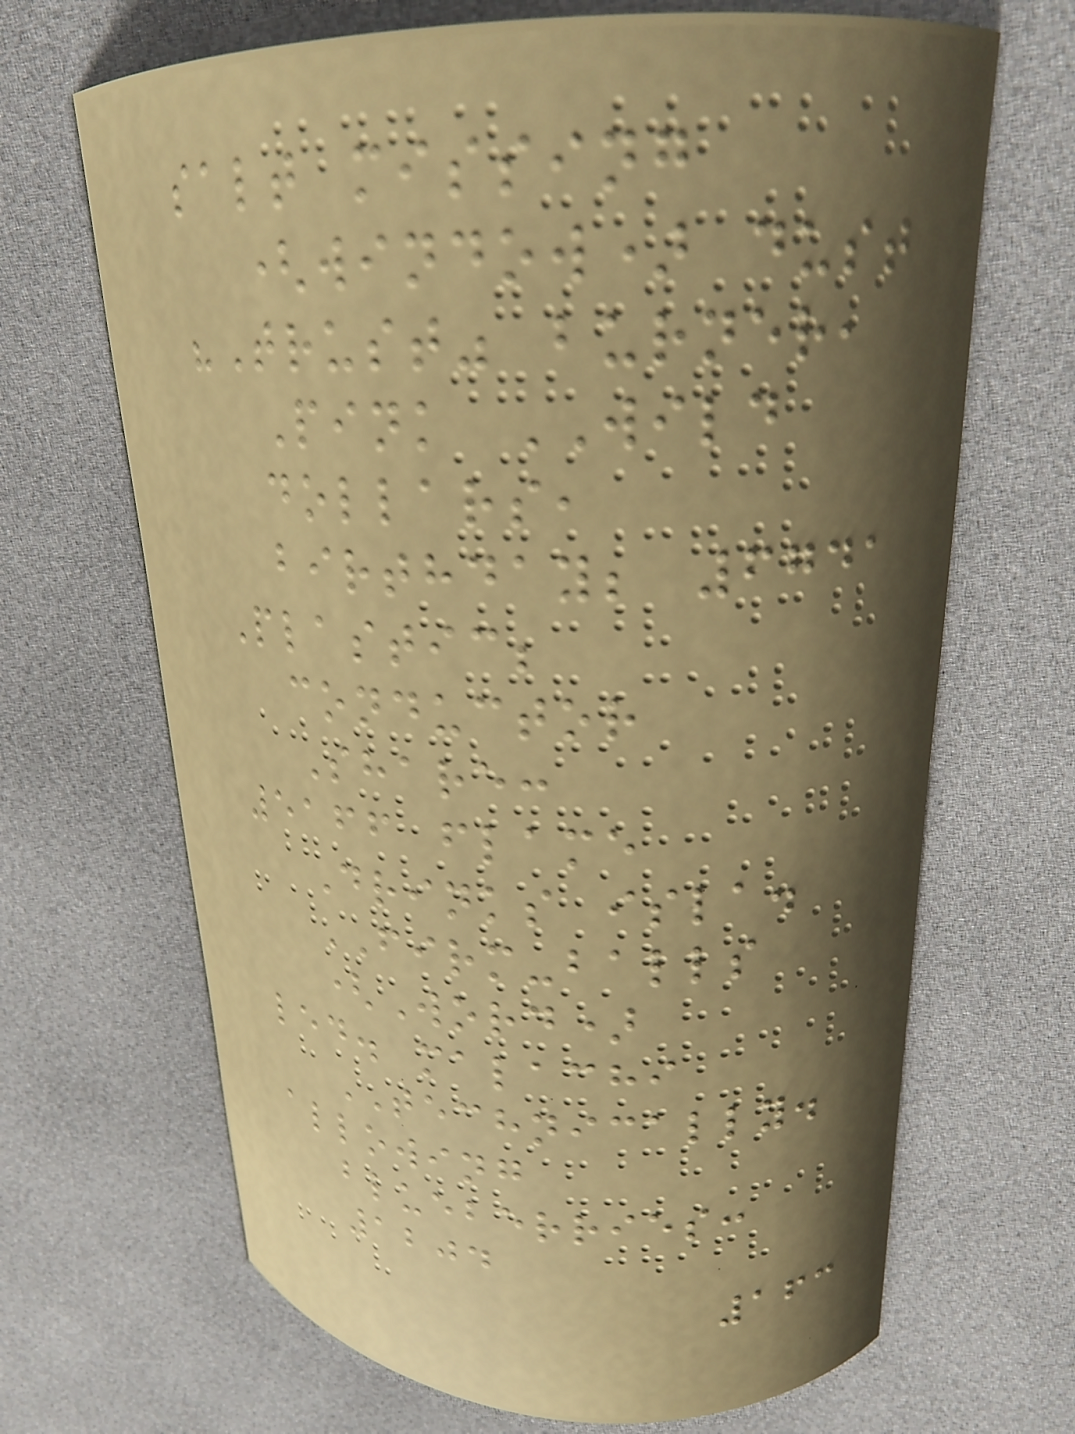salt missing
(window) dust
"Trust" burner,
Pink WILD
dollars,
birthday; 6741
Plastic;
conductor
Share:
5166 flame
Drinks isla.
FIRM-balls
(Word)
led. malachi
TECHNICALLY.
allowing
blueberries:
1204
163
